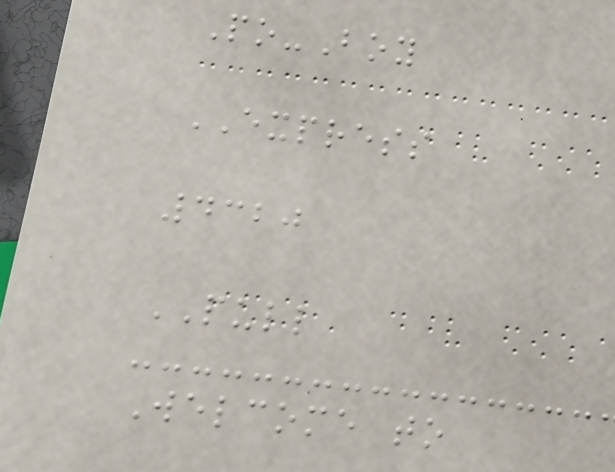Po-Boy
EXPRESS
4320
PULL
Welcome to
